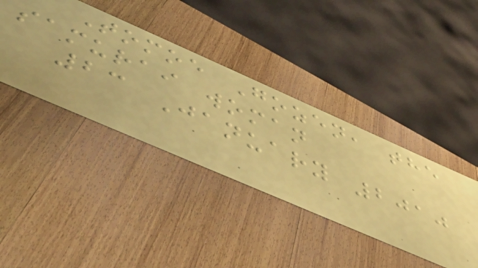Tomoe Gozen, the
samurai woman
23 January 2010
